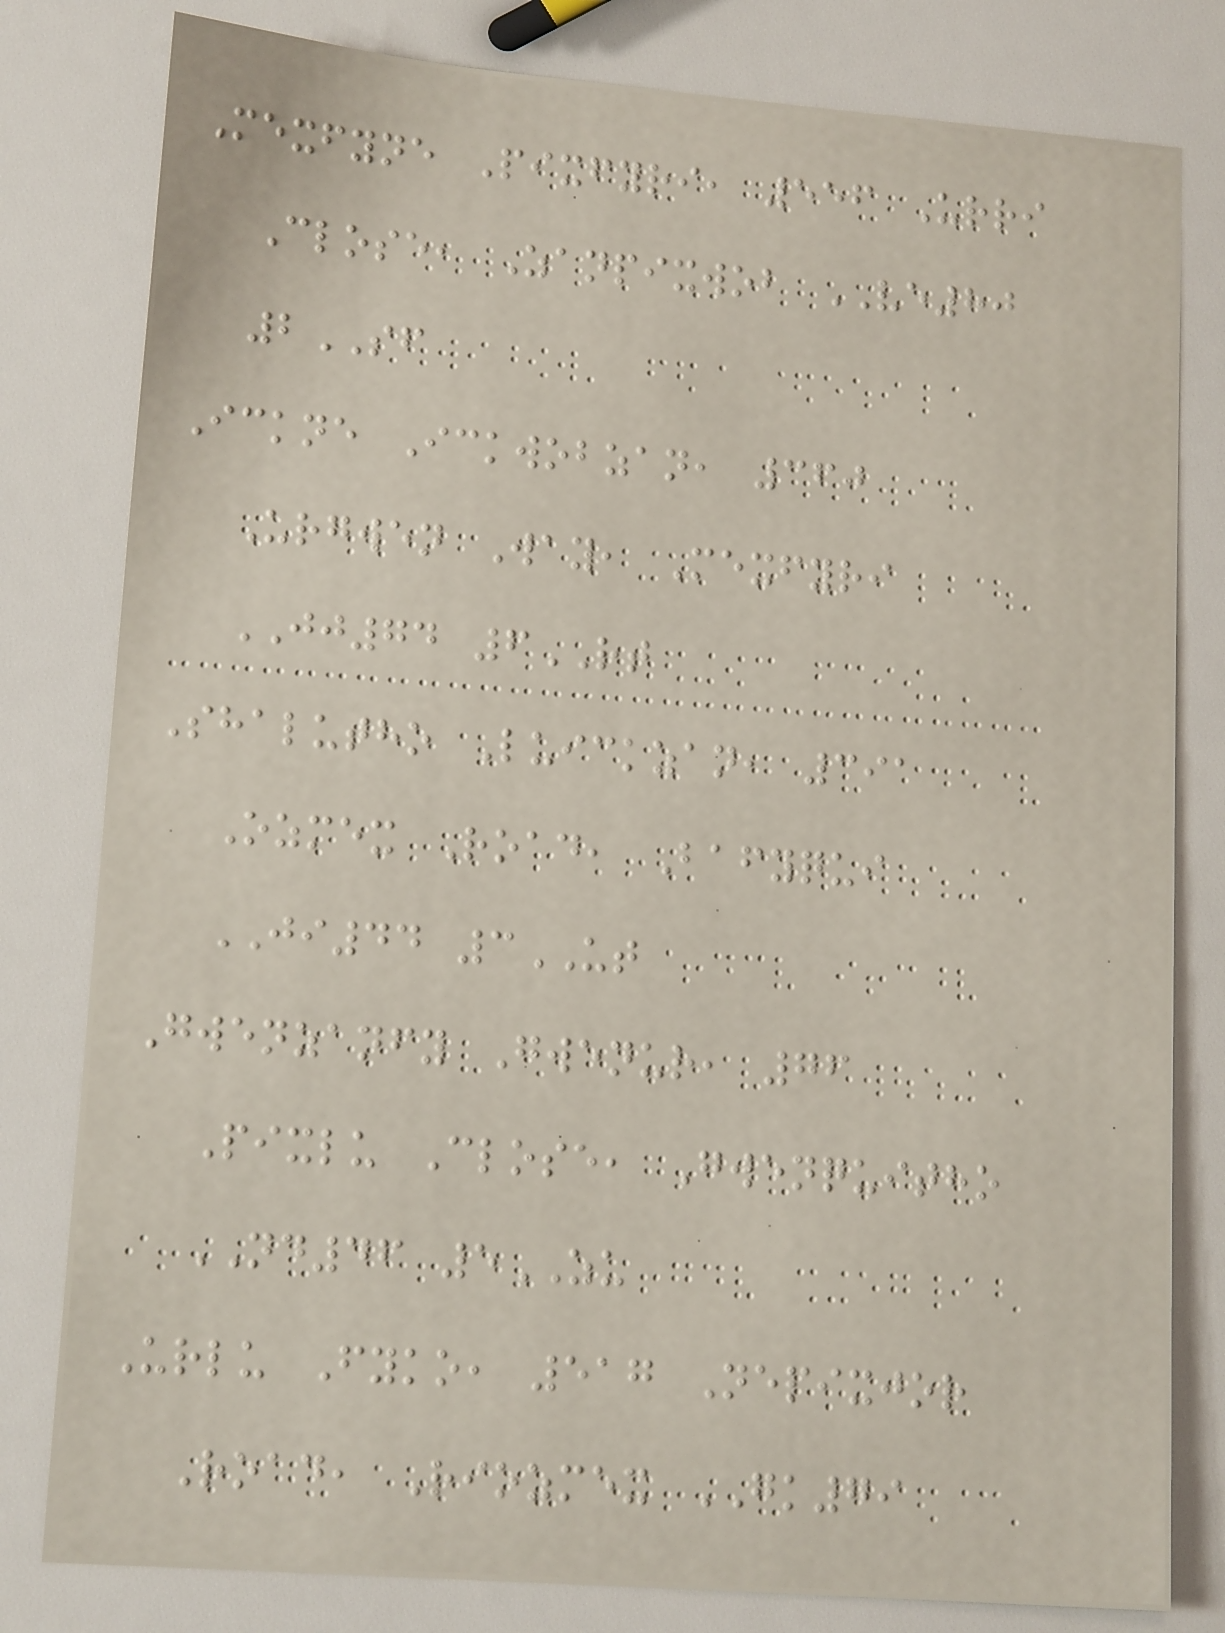Mexfyne Pixfyri, 556 Urri
Close, Zanpixwob VE80
2SF
Ickne Ickwobzan, 360
Urgwen Way, Mexfyri
JJ74 6RT
Shalutho Luickzan, 391
Ozmex Road, Bafyqui
JI44 3UT
Gwenzanfy Gwenur, 76
Pixlu Close, Gwenquitho
ND46 5ZU
Urlu Fyko, 517 Nepixjor
Road, Riozmex GK79
